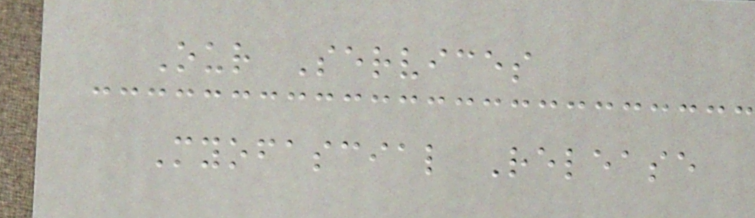Our Services
Myofascial Release
